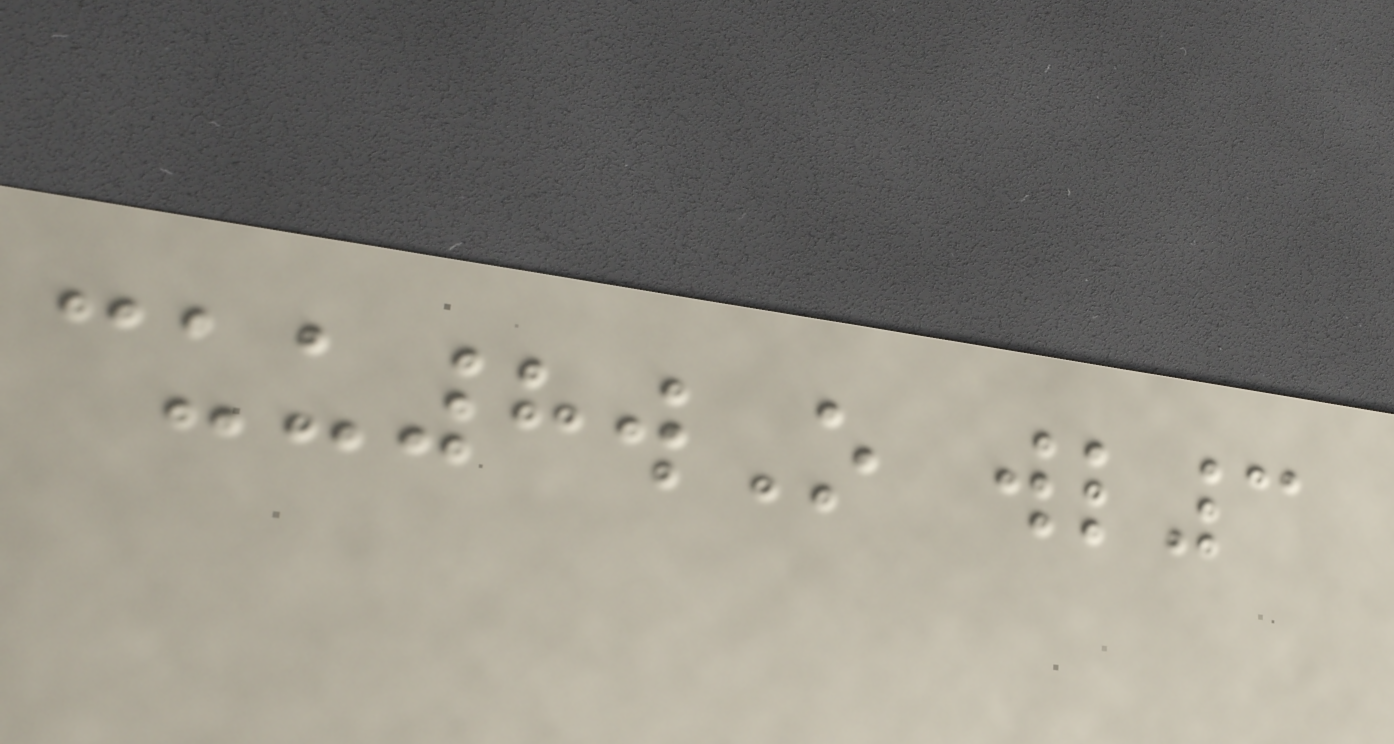cuu8wO wl3
